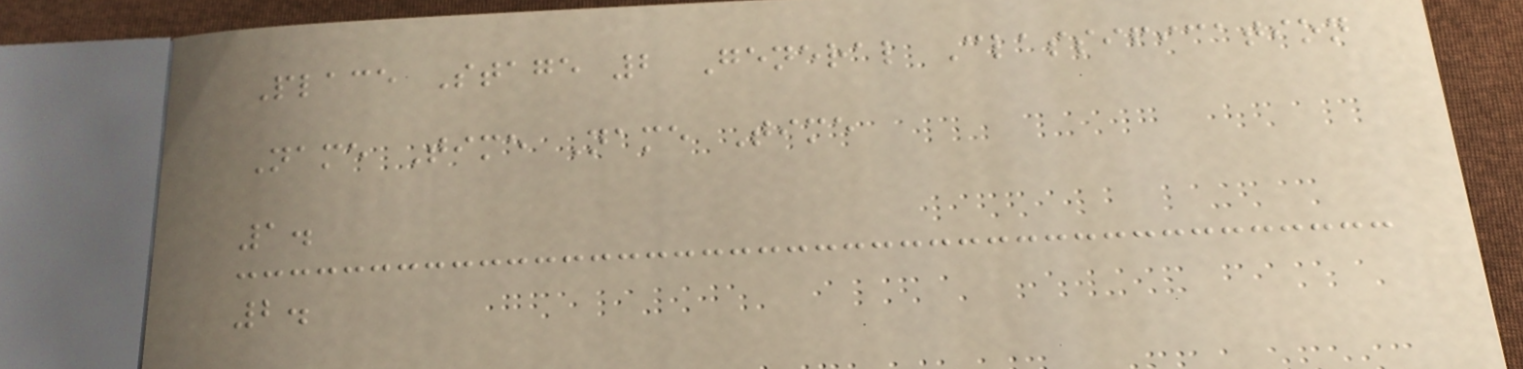Place Stage 2 General Classification
Name Time Name Time
1.
2.
